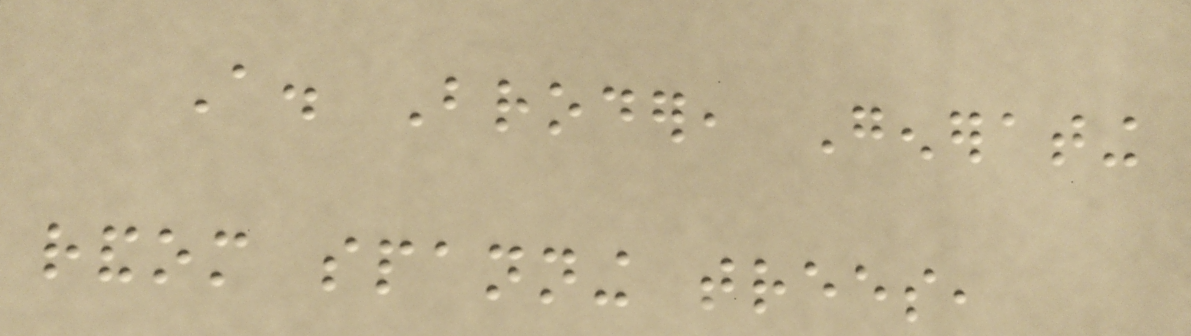A. Broder, Generating
random spanning trees,
